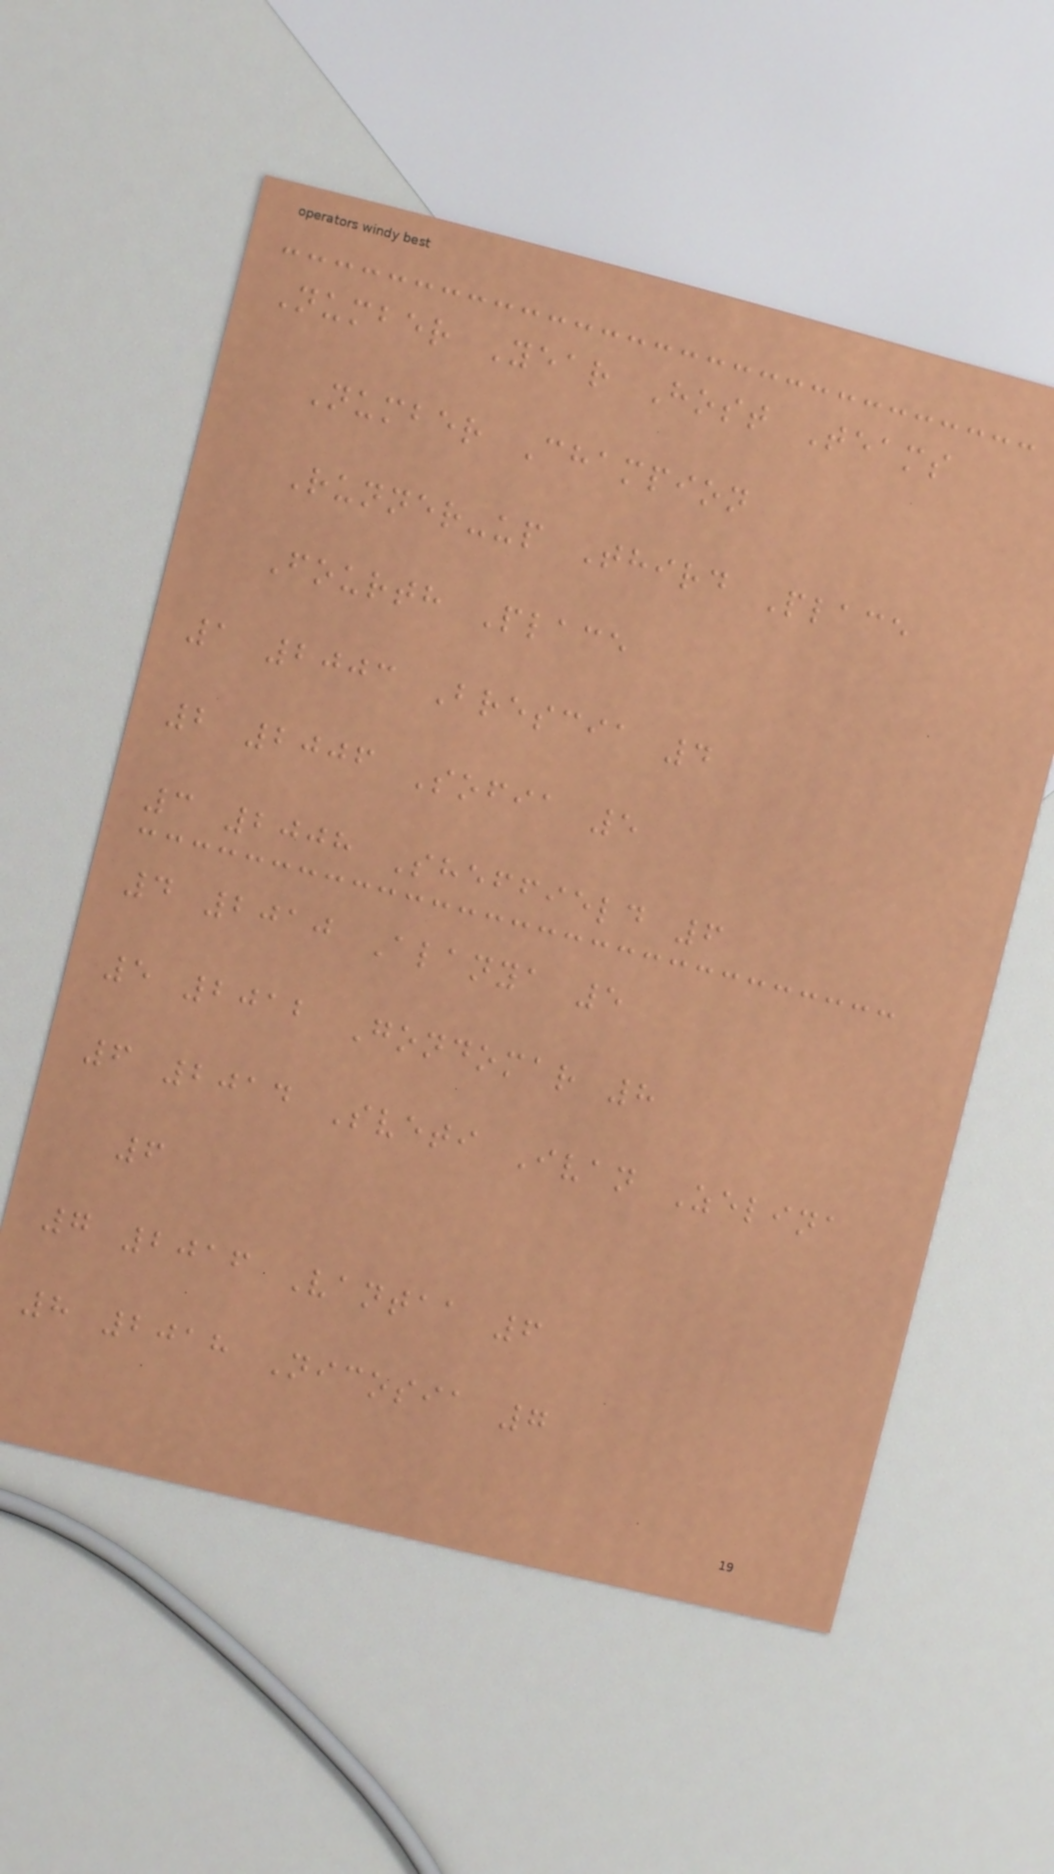Number Year Host Teams
Number Champion
Runner-up Third Place
Fourth Place
1 2003 Brescia 4
2 2006 Sofia 5
3 2008 Sheffield 6
4 2010 Alanya 5
5 2012 Gondomar 8
6 2014 Sveti Ivan Zelina
6
7 2016 Vantaa 6
8 2018 Nicosia 7
